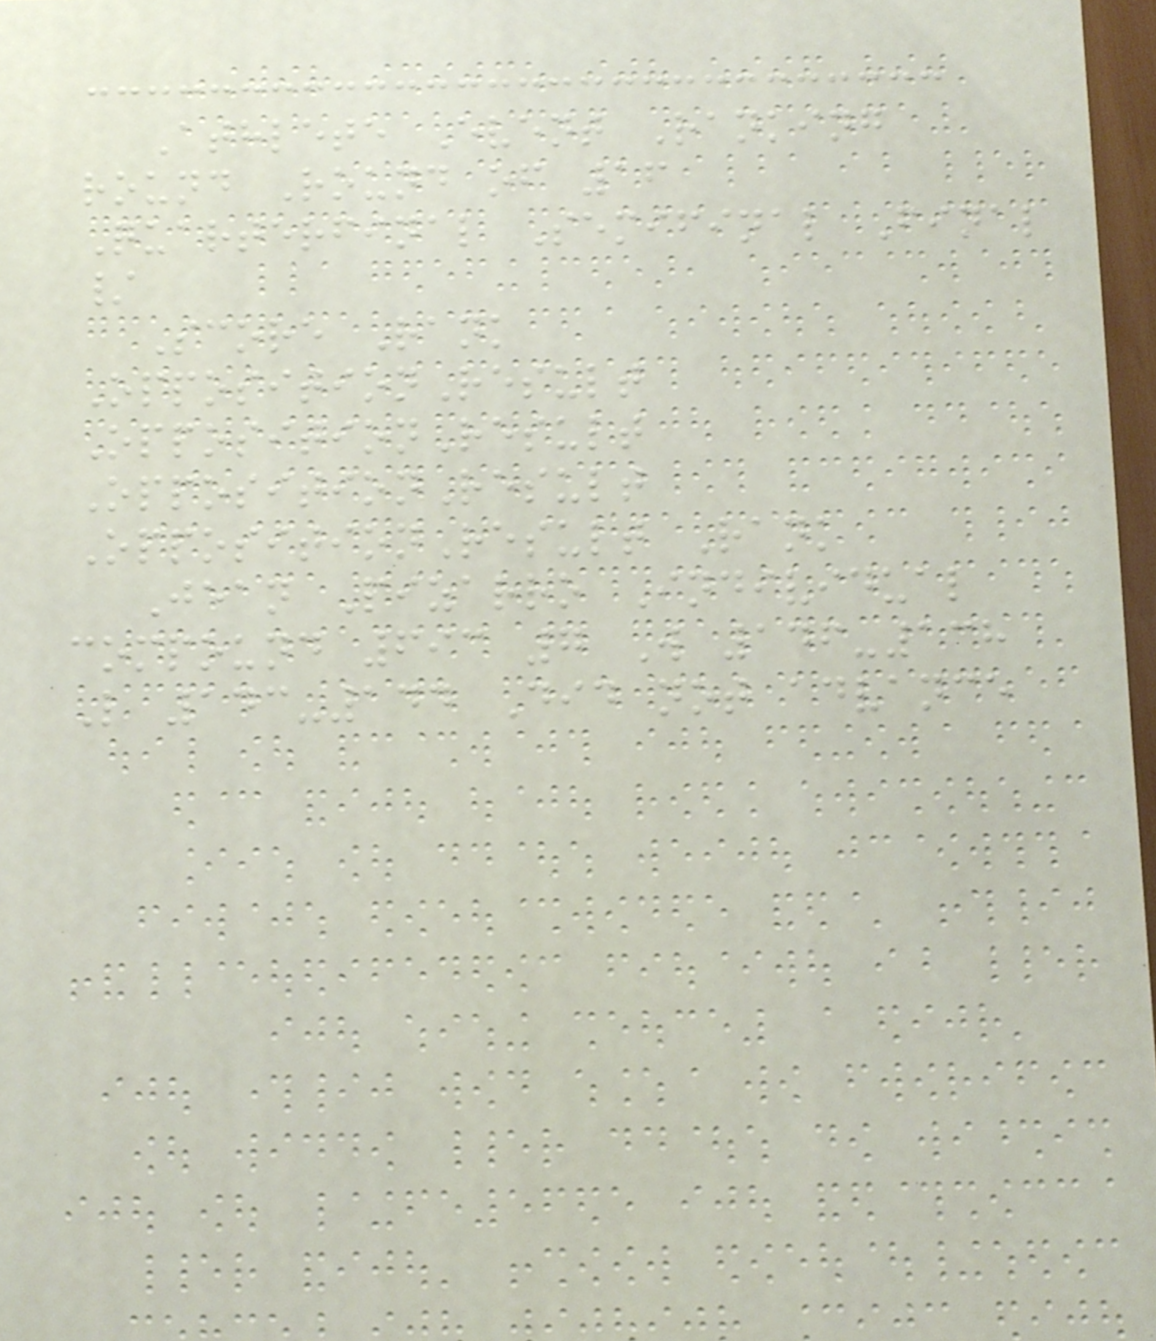Athlete Event Ranking
round Round of 16
Quarterfinal Semifinal Final
/
Score Rank
OppositionResult
OppositionResult
OppositionResult
OppositionResult Rank
Jean Pizarro Individual
compound 693 7 W 146-138
L 143-144 Did not advance
